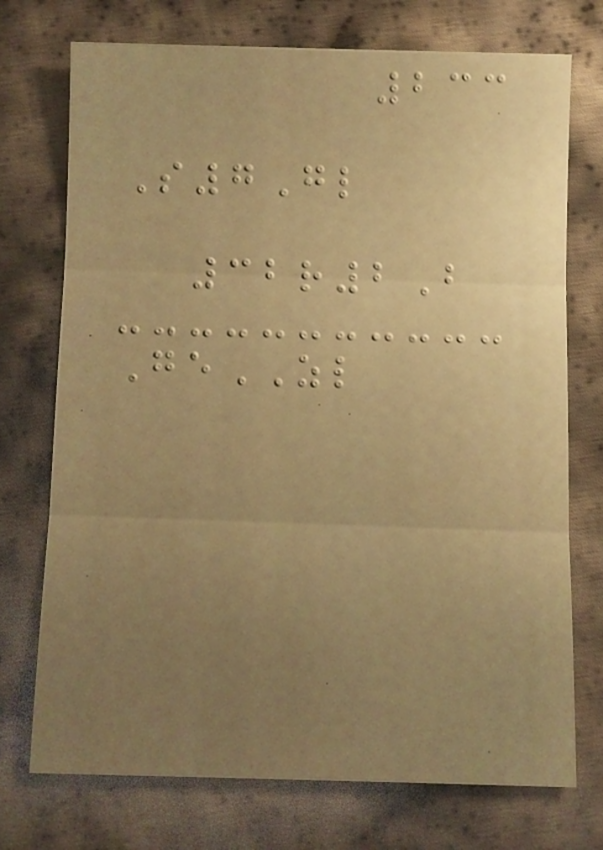233
S7Gl
32r2B
GeZL
